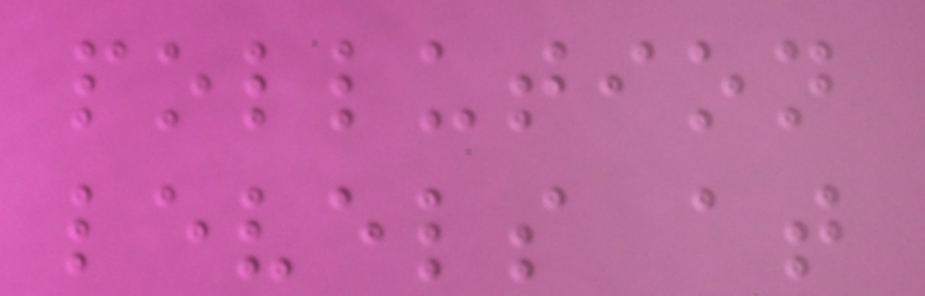pollution
levels at
